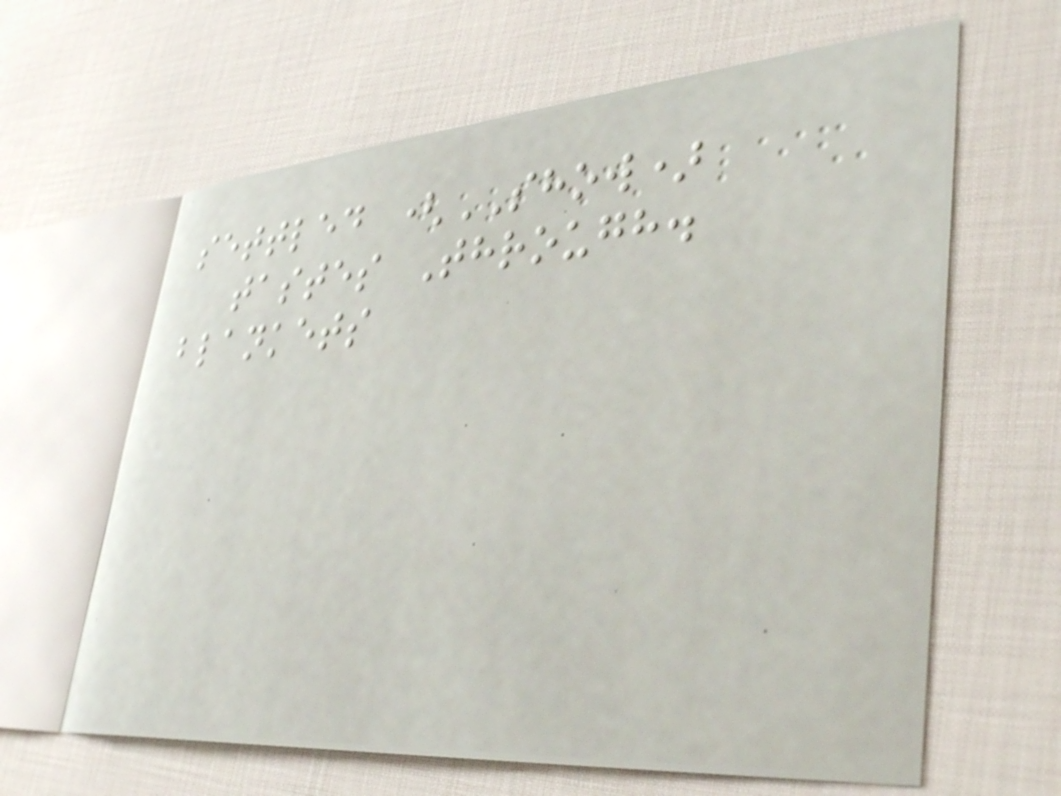settled (SHOW)
tastes Through.
blankets
